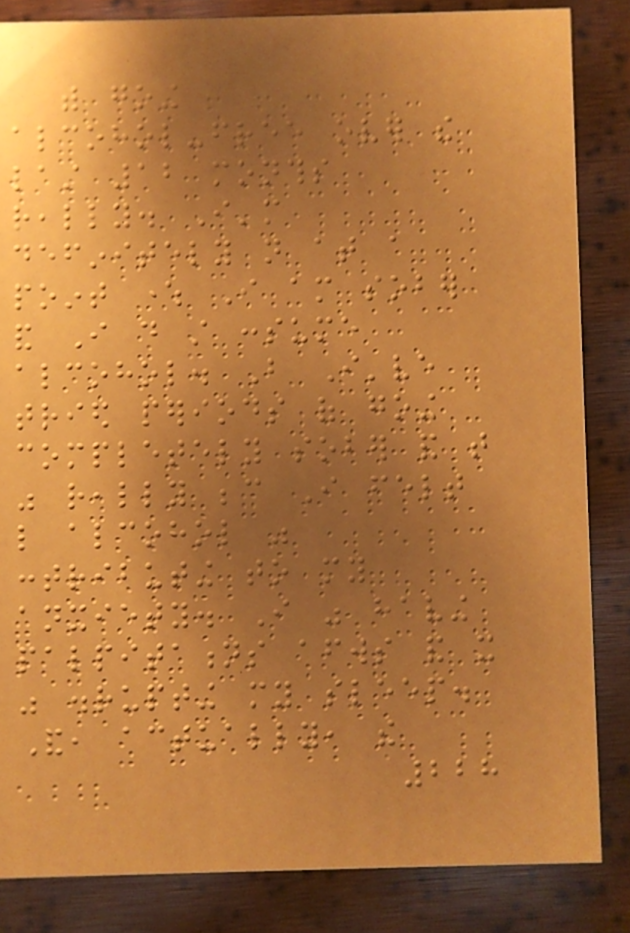with going
alcohol-free over the
last 12 months
really. I'm
definitely not at a
point where I am sober
and I do still consume
alcohol. But I've
tried periods of going
completely sober and that
was really because I felt
like alcohol was
contributing to my
anxiety. I was having
palpitations afterwards and it
was disrupting my sleep.
And, actually, the
228
